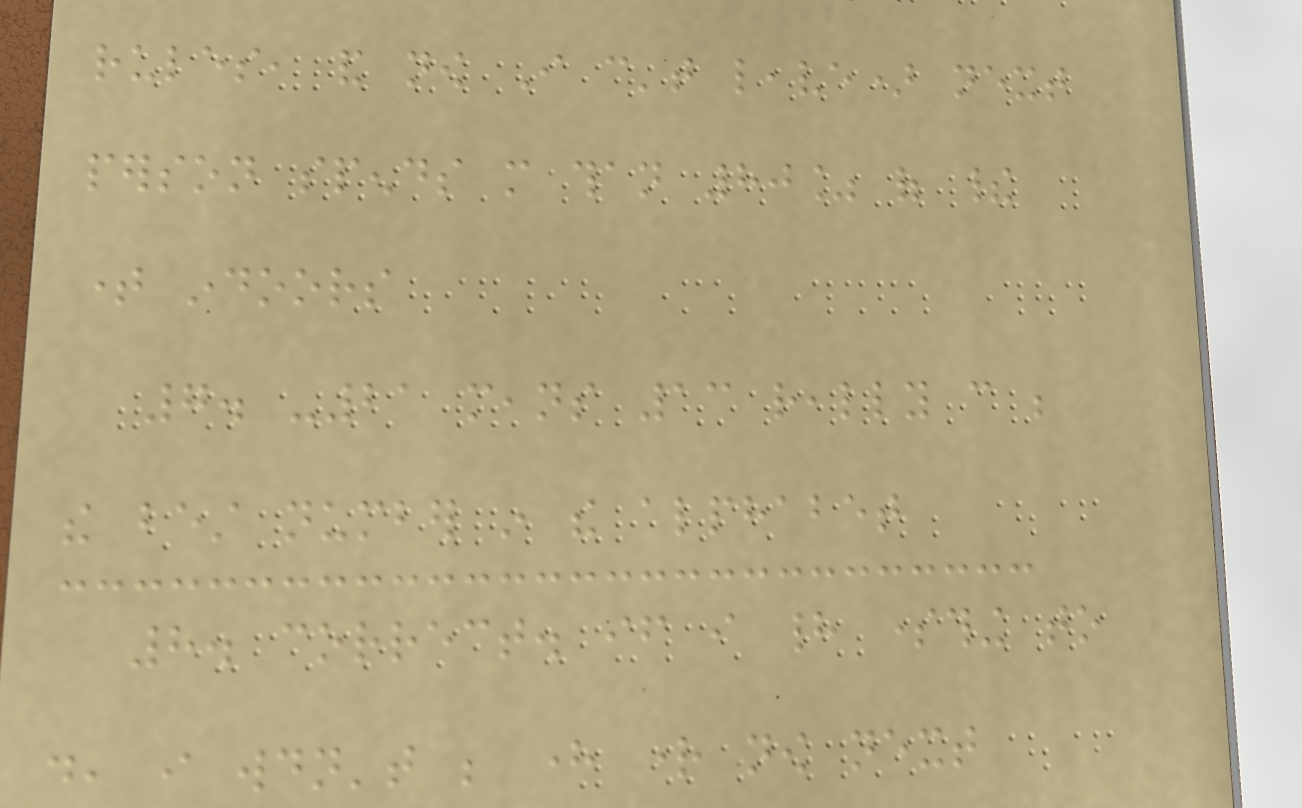rules, and now I can't leave) next
person spends more than 80% of their
time indoors
7. -21 means 13 really can be
the best number in the alphabet
8. correct. if i had something to
do, i wouldn't be here right now next
